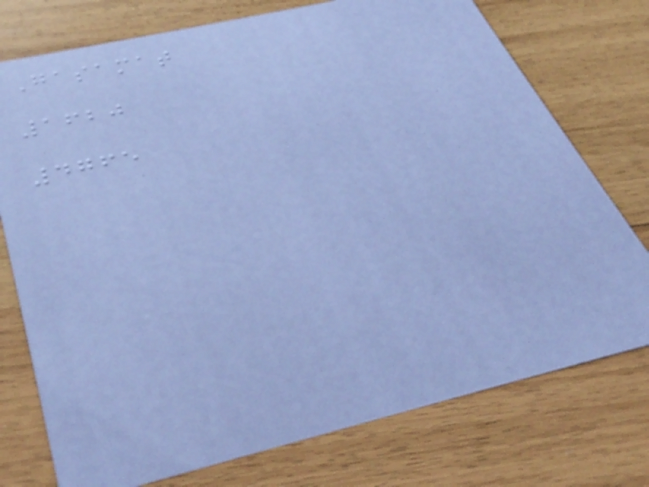Gasamat
1620
4765
